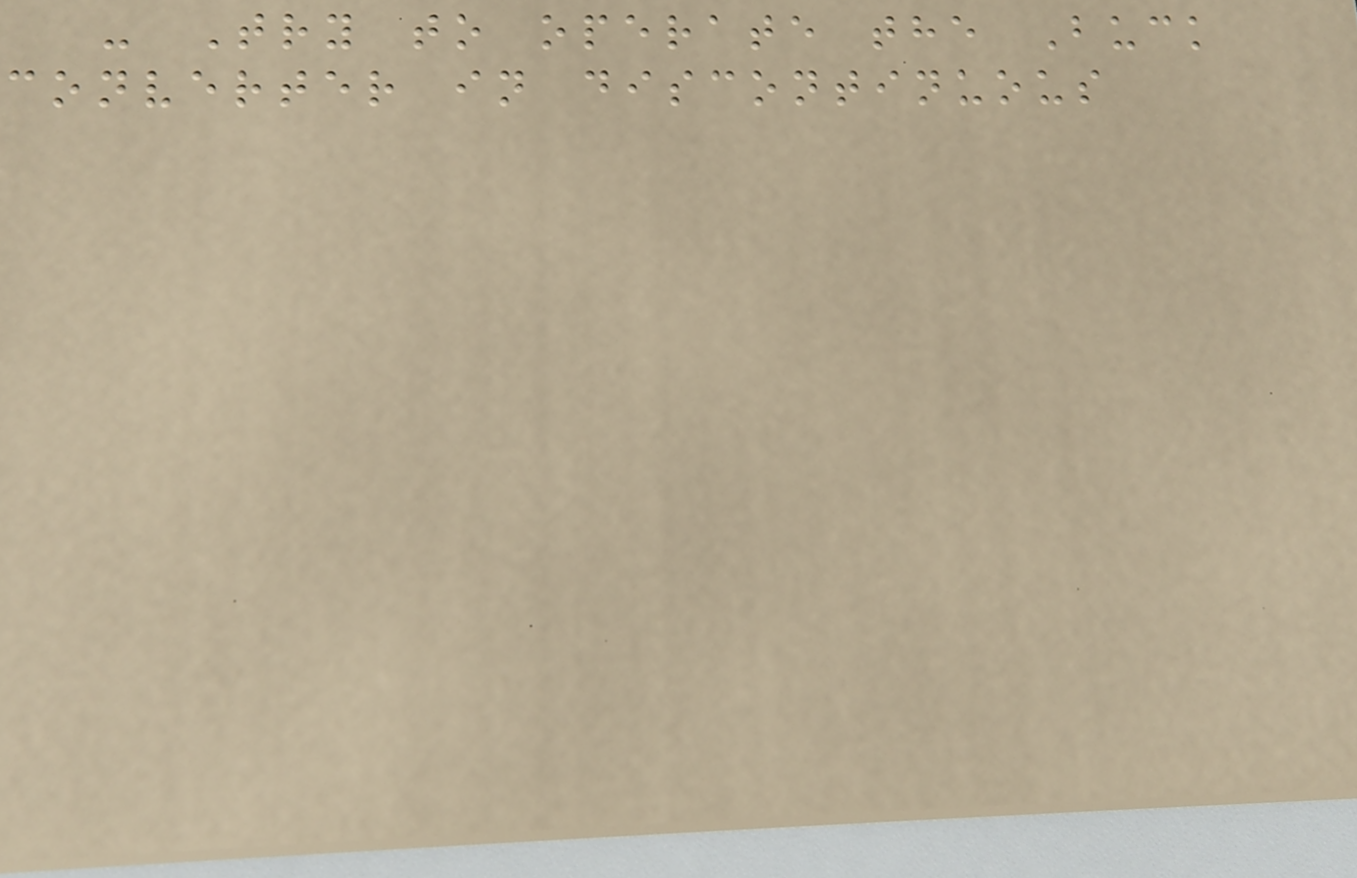- Try to operate the Buck
converter in discontinuous
